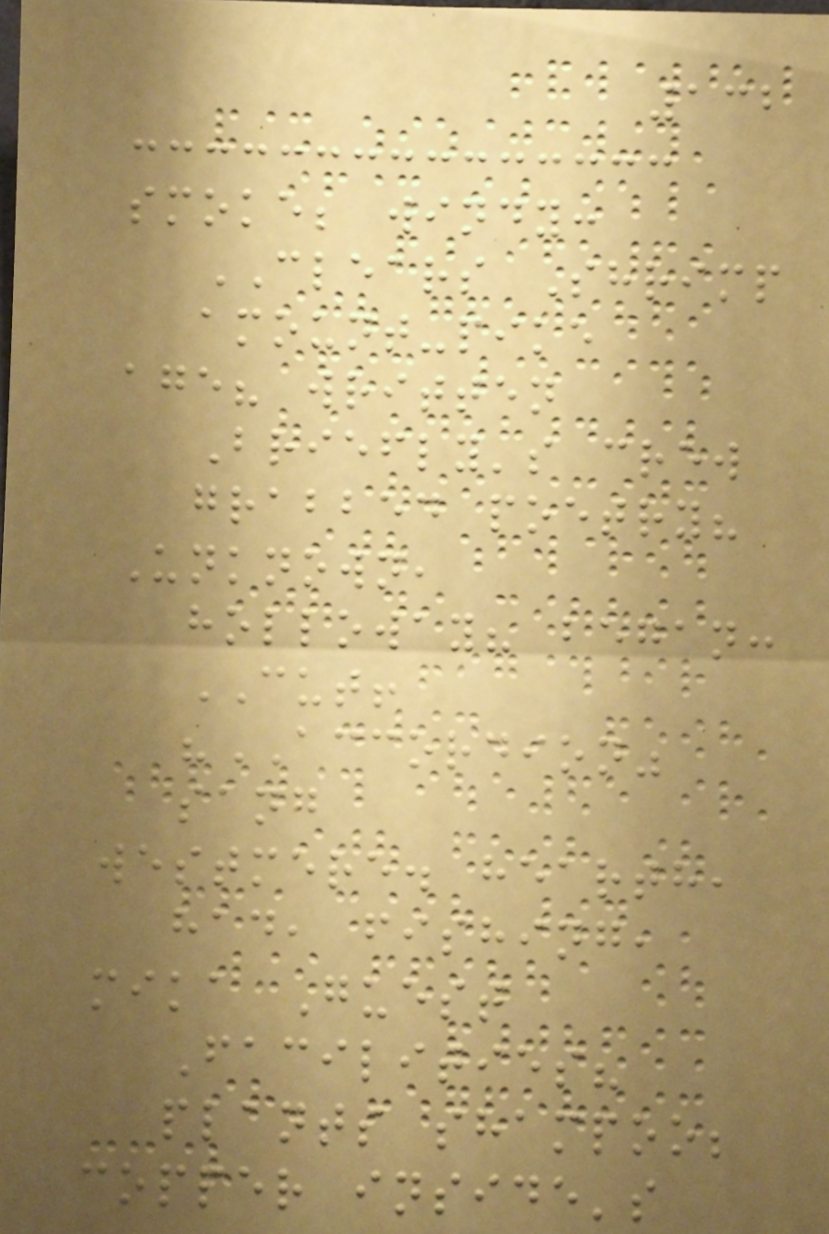132
smoke; windy:
CLEARS Shrimp
amount-pike
age? written
Briefly's crew
grabbed poetry?
Unknown,
holloway? began:
CUT!
"ACCORDION"
sang
westmere. hearth,
had, fishing,
mika Guest
Facilities?
plants shampoo;
copper inside's
